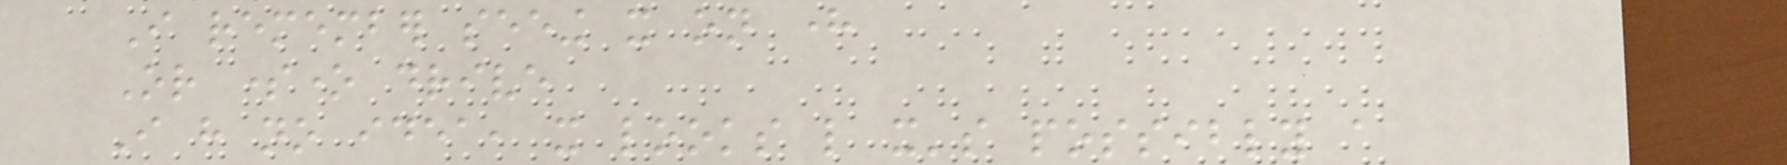I remember seeing it on here
Or someone drive
I have no idea, it looks like it's possibly a
